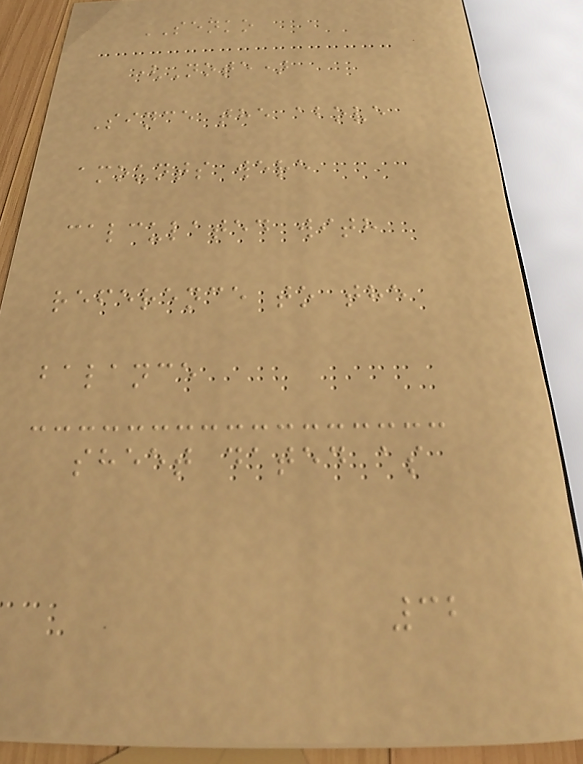SENKO
(Note)
Since the above
amounts were
calculated with
reference to the
balance
sheet dated as
32
